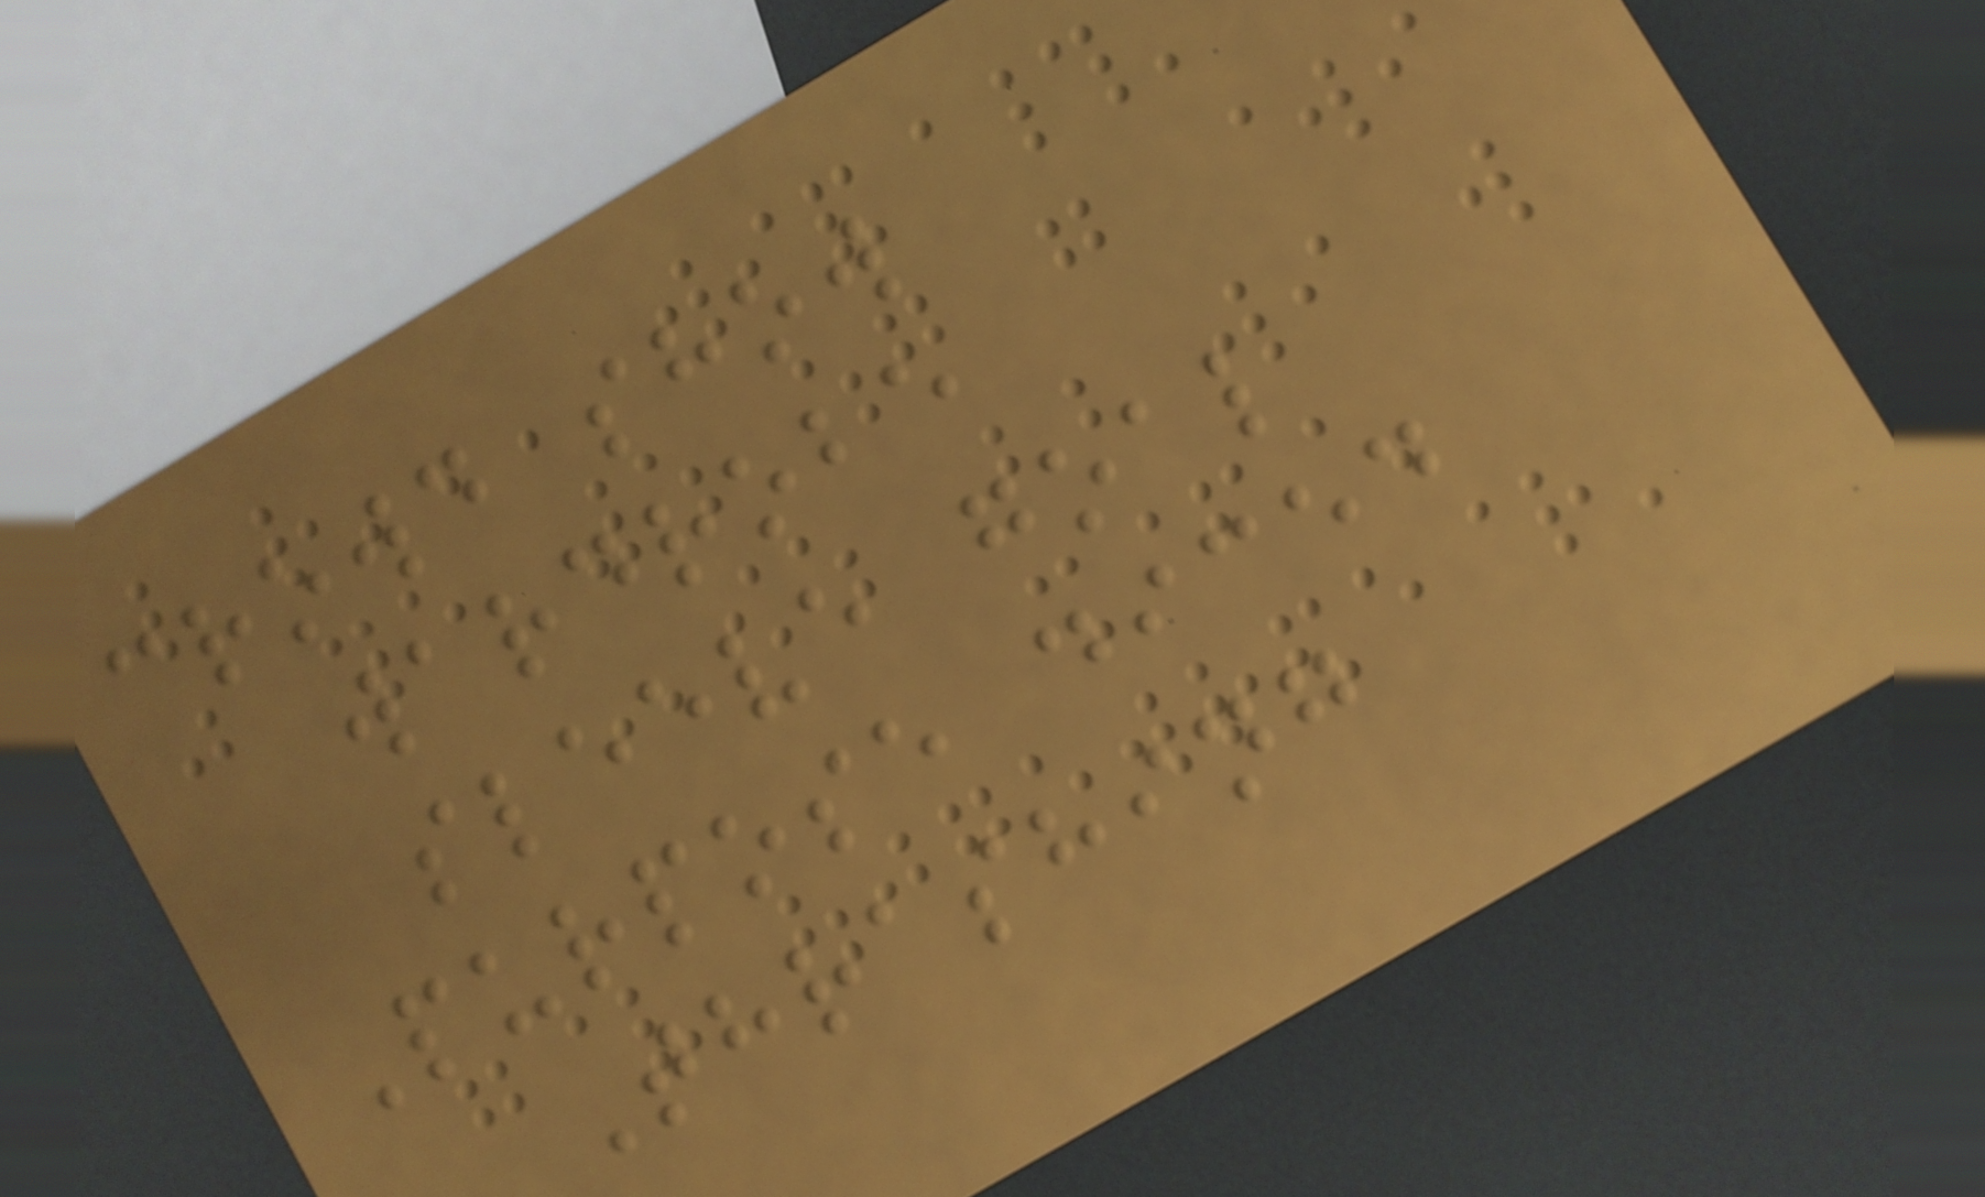crowd show
wardrobe
sleeve goal
Purpose diced
Thrashing
